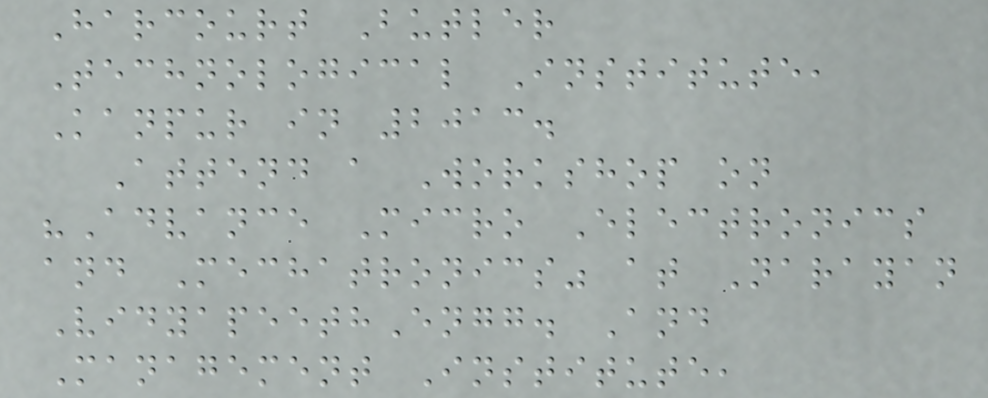Harcourt Butler
Technological Institute,
Kanpur in 2013.
Attend a Workshop on
"Advance Micro Electronics
and Mechatronics" at Narayan
VidyapeethEngg. And
Management Institute,
